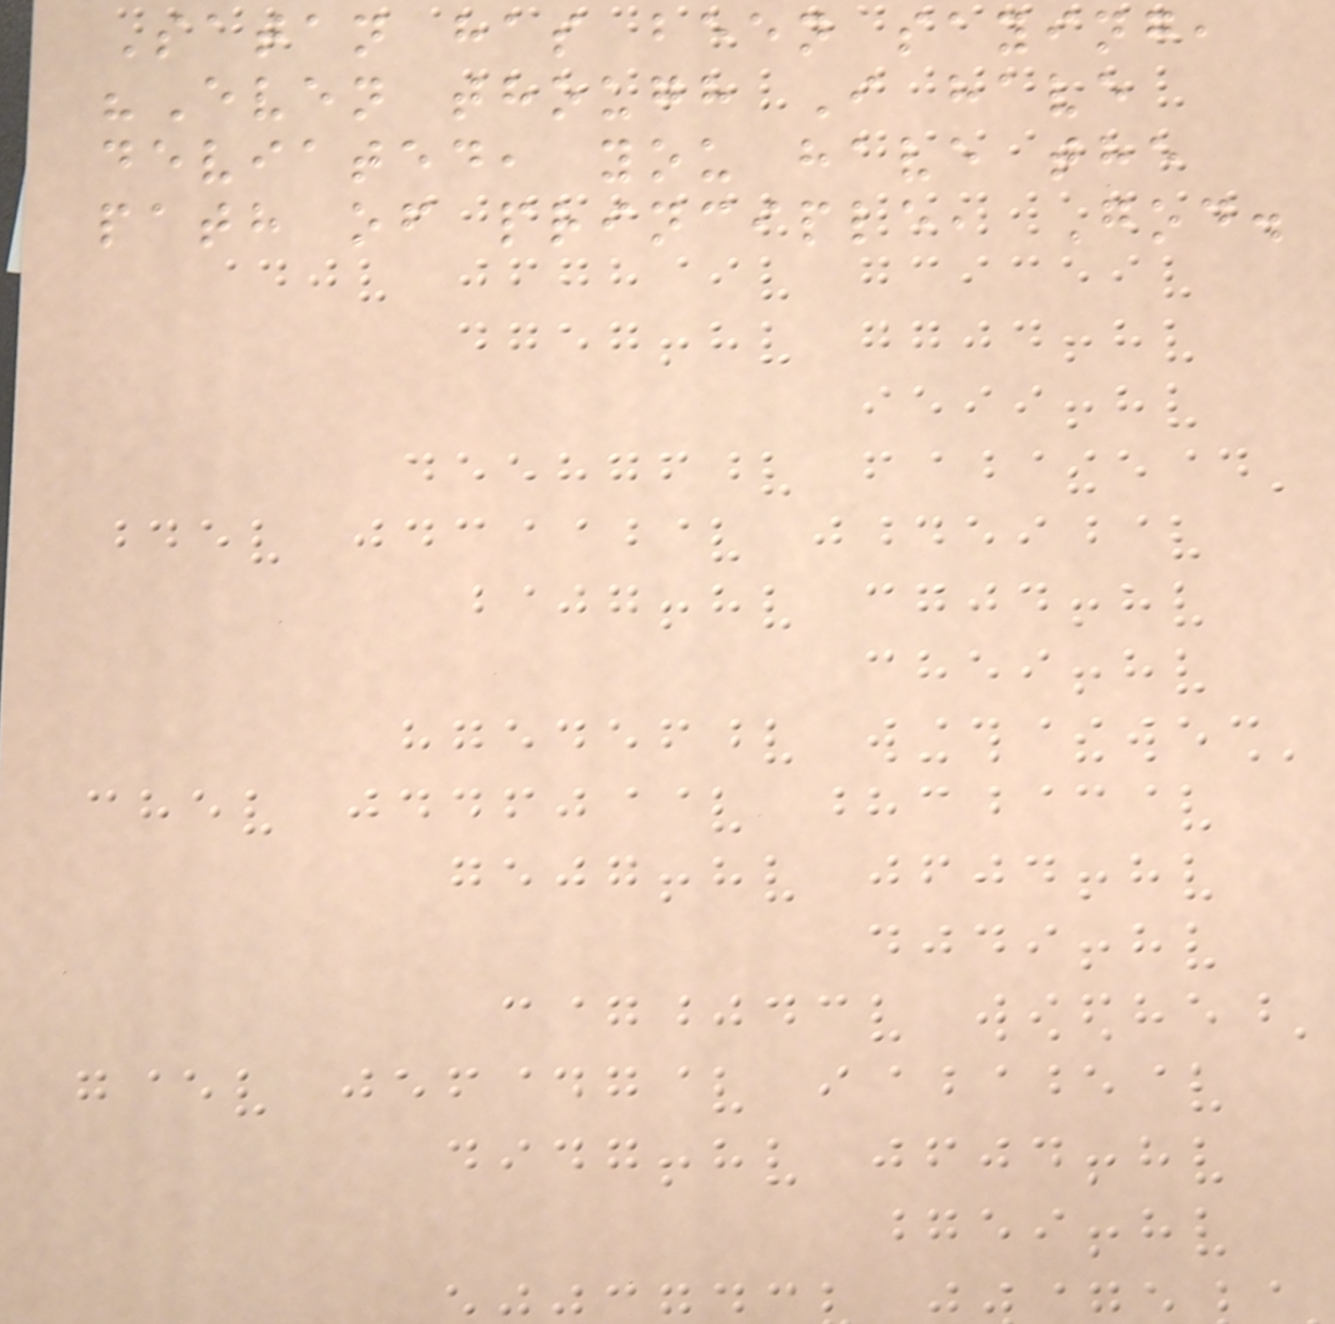Satan has been saying,
"Even though I have
deviated, you have the
path of principle, God.
